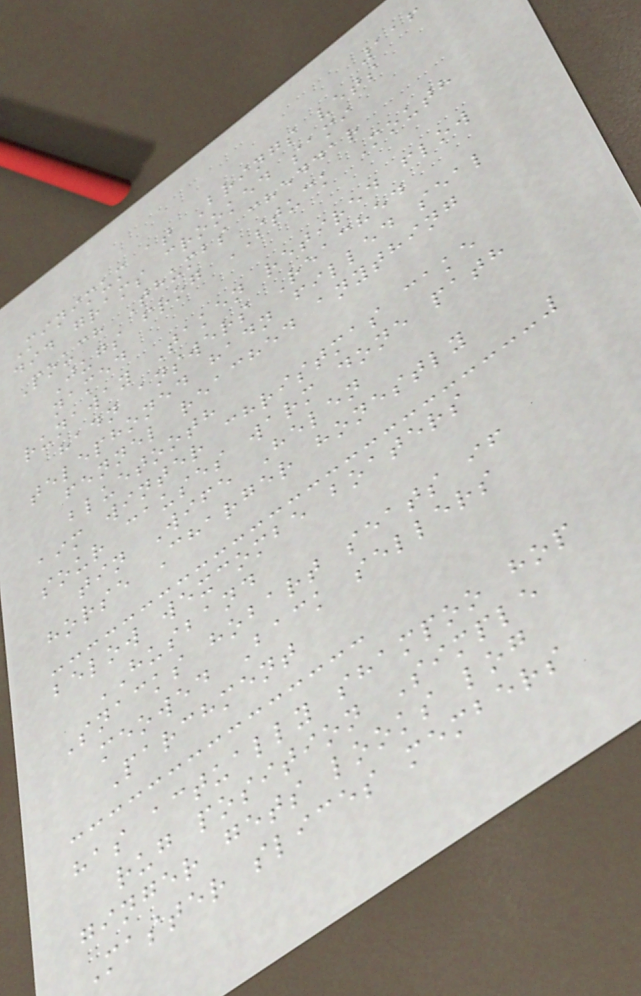116
Minimum at Brings vets
did grams crooked sami
Pouch Thumbs cheddar
Jugs frog STUCK Mouth
named
runaway Taken retired flow
hadn answers Reached
telephoned hadn filled seal
fennel reached anything
bluetooth
aim winter christmas cake
sour causes warm done path
tin Wife Helen
horse Charger honestly
below wexcombe boaters
HUSBAND
Snacks hobart seats if
meowed Back sellers
Parchment
has actually shampoo hop
rug position Simple
ginger gets looks log
Master slices members
